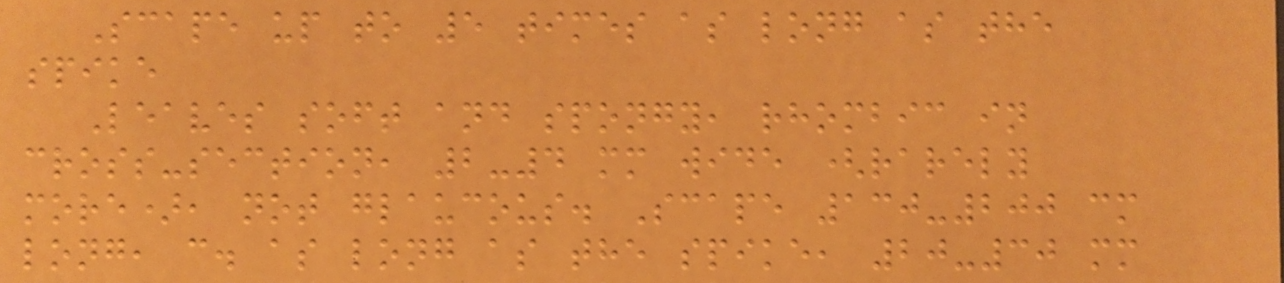Scape up to 5 times as long as the
spike
Leaves soft and spongy, rhombic in
cross-section, 2-4 mm wide (rarely
more), not glaucous. Scape 130-200 cm
long, c. as long as the spike, 20-30 mm
